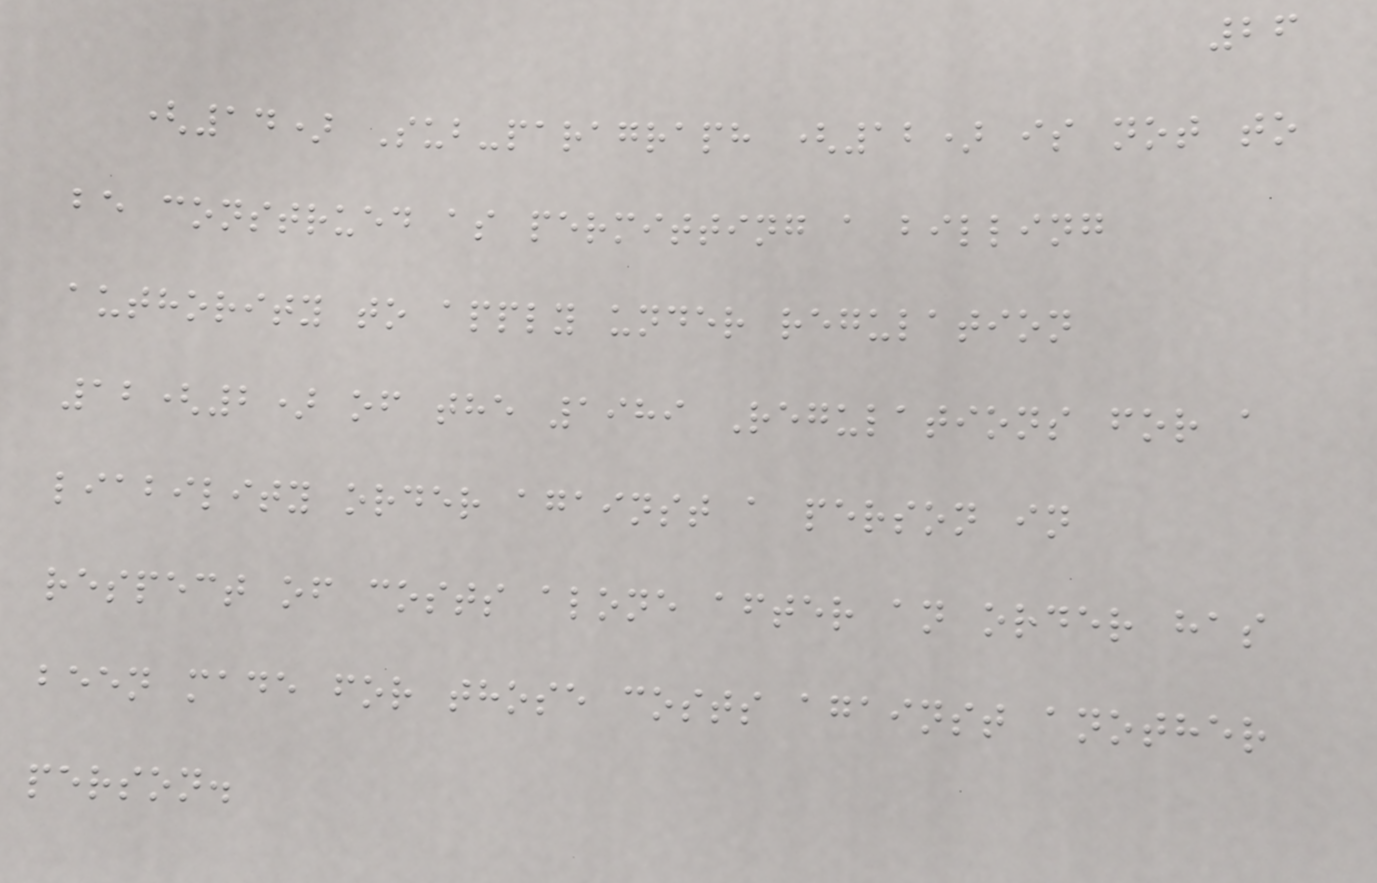26
(14) Sub-paragraph (12) is not to
be construed as permitting a billing
authority to apply under regulation
12(2) of the 1989 Regulations for a
liability order against a person in
respect of costs alone after an order has
been made for those costs against another
person.
